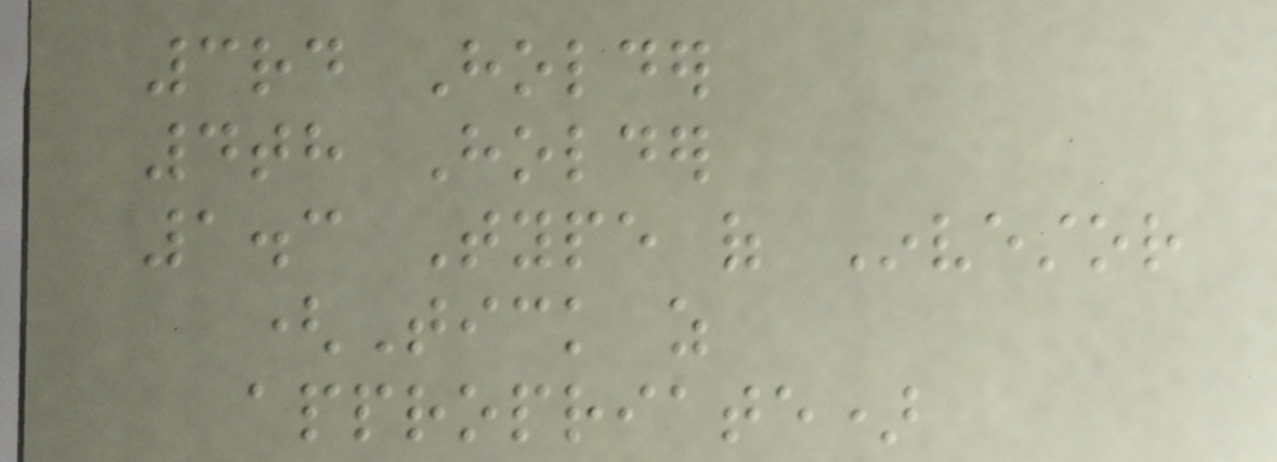3rd Holder
4th Holder
1.3 Type of Investor
(Tick as
appropriate)
